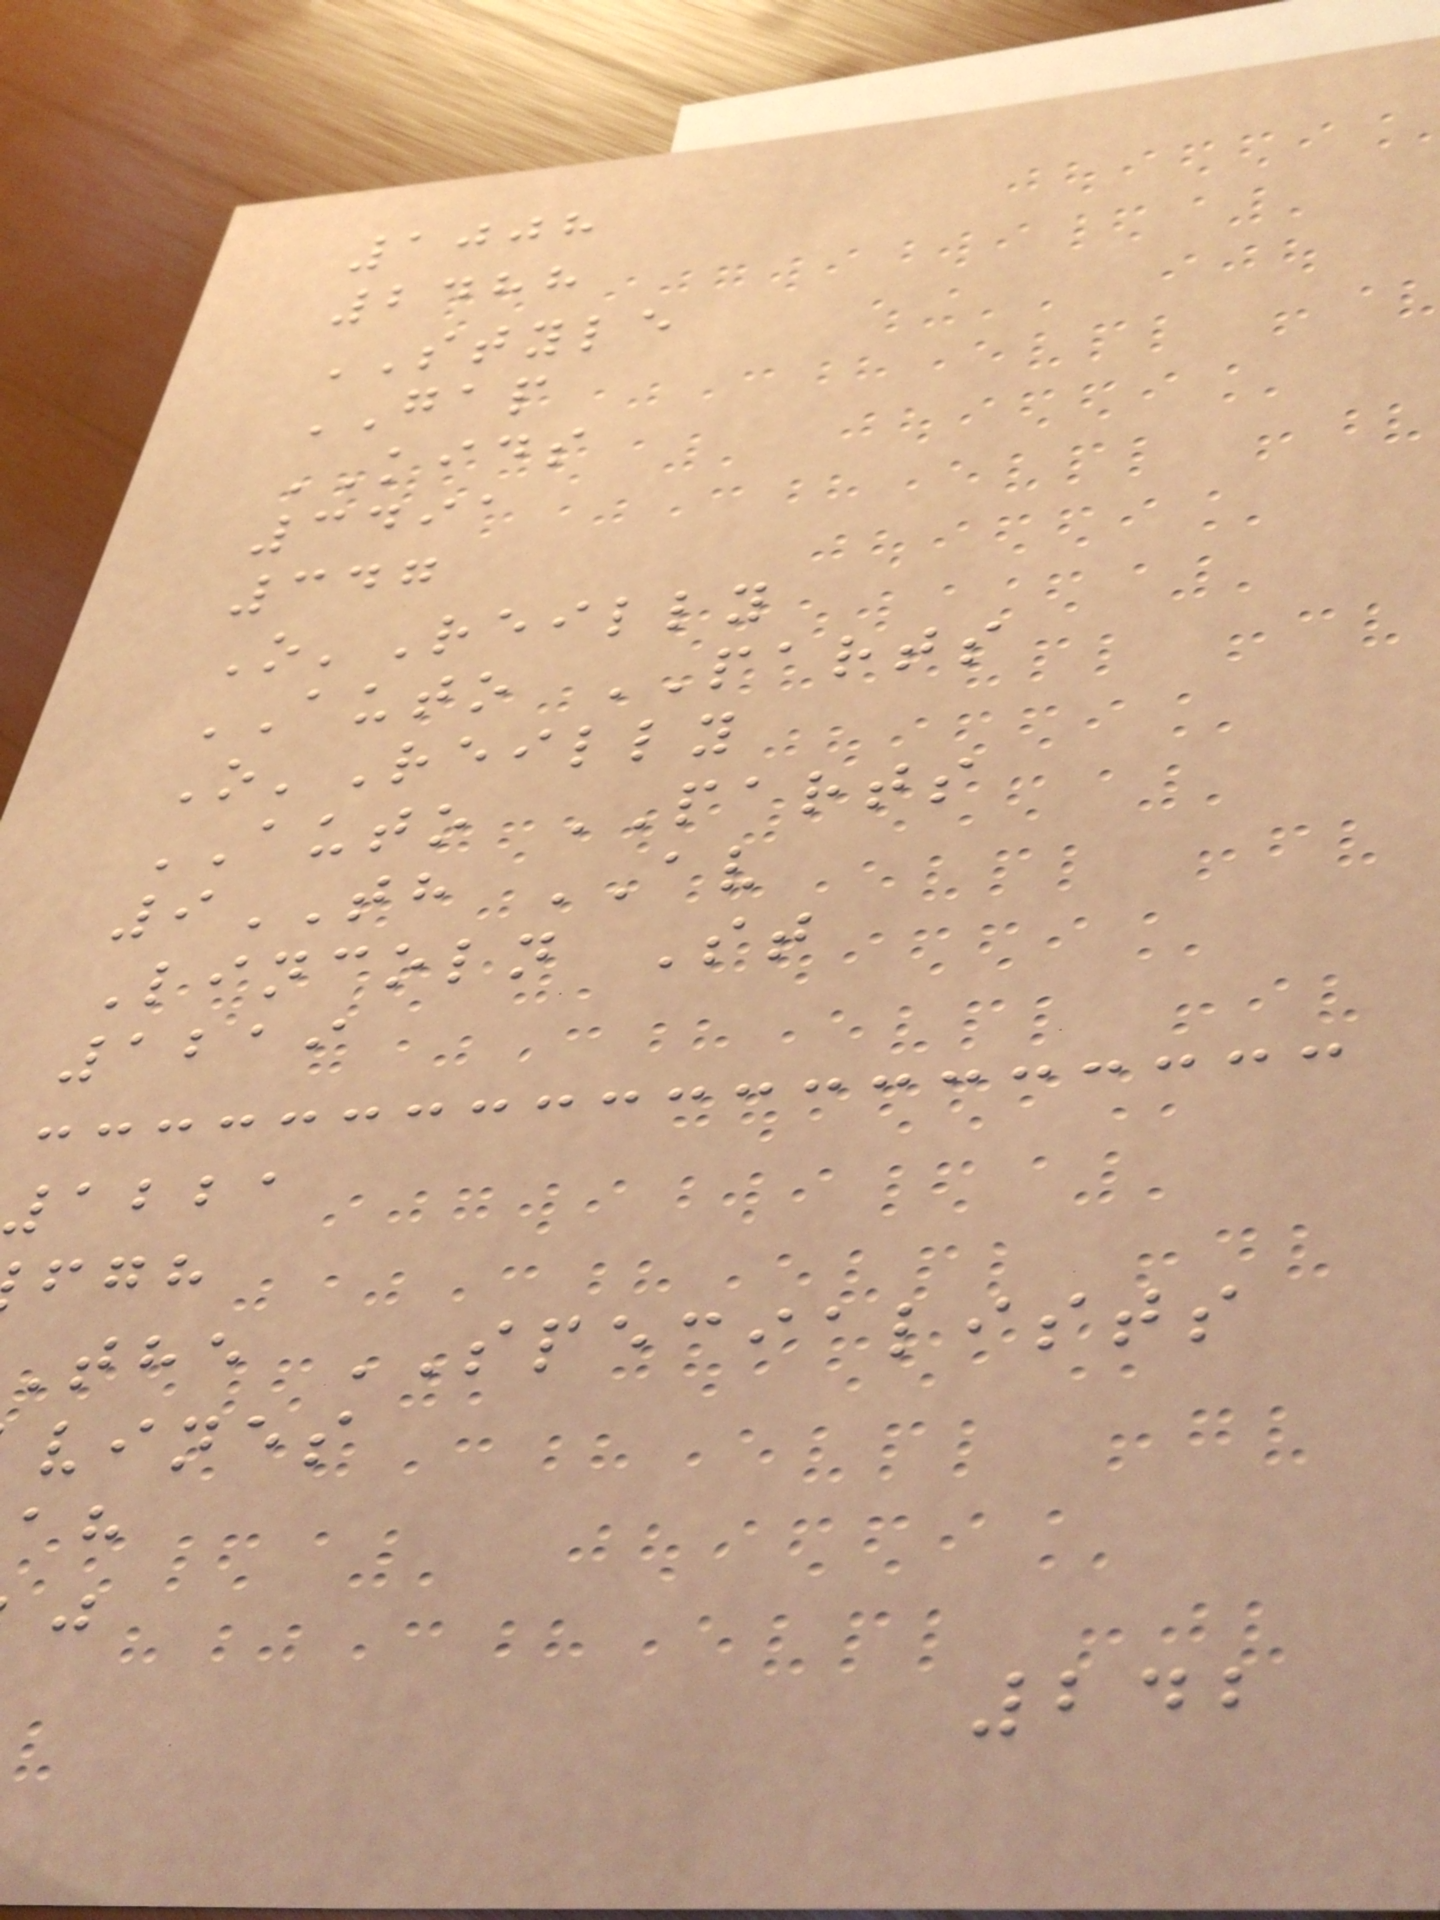1008
2488
STYLE
GAP
KIDS
3491
347
O'Reilly
AUTO PARTS
O'Reilly
AUTO PARTS
9TH AV
Lincoln St
1219
1221
the SPECIALISTS
vines
242
